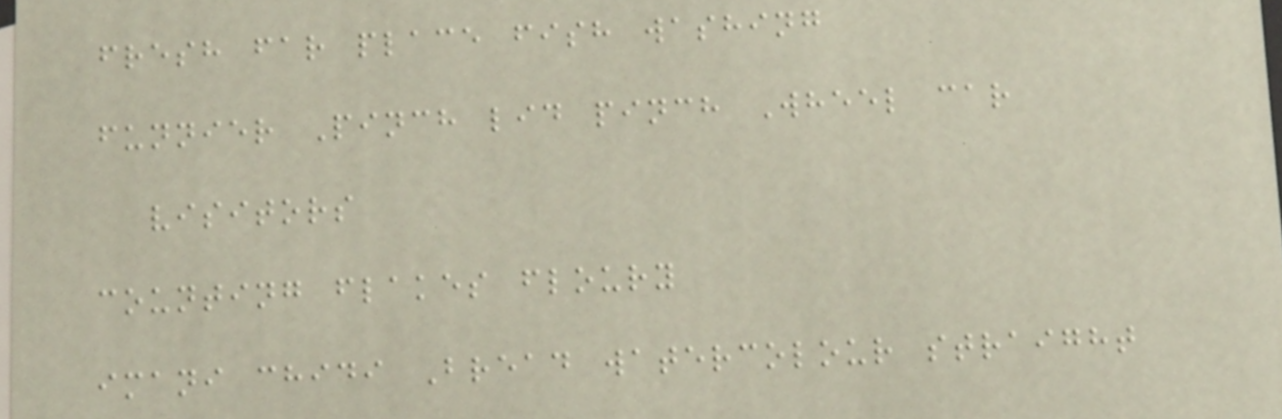fresh far place fish washing
funnier Pinch lid pinch Wheel car
visitors
counting flakes floury
imani chidi Bread watercolour straight
